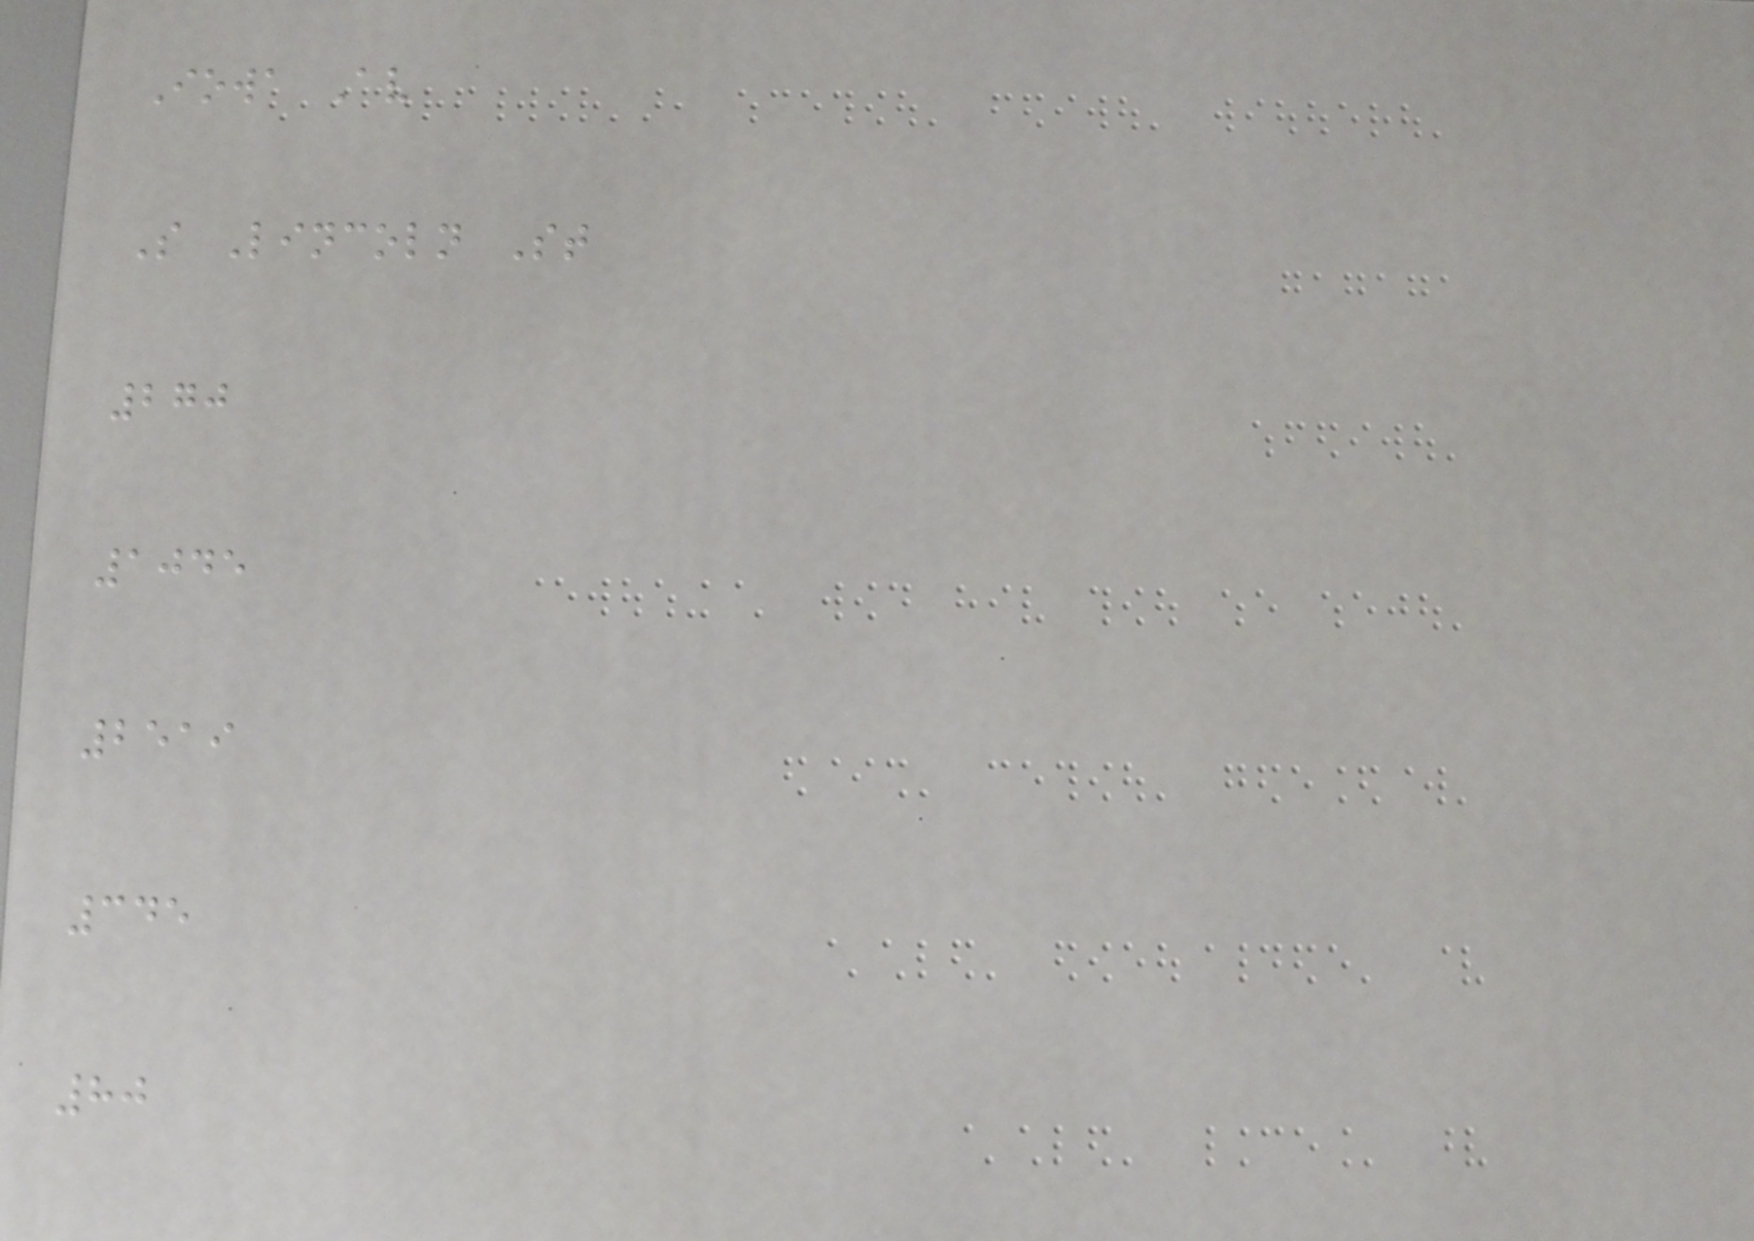Iowa Av
S Lincoln St
270
1045
2519
345
80
